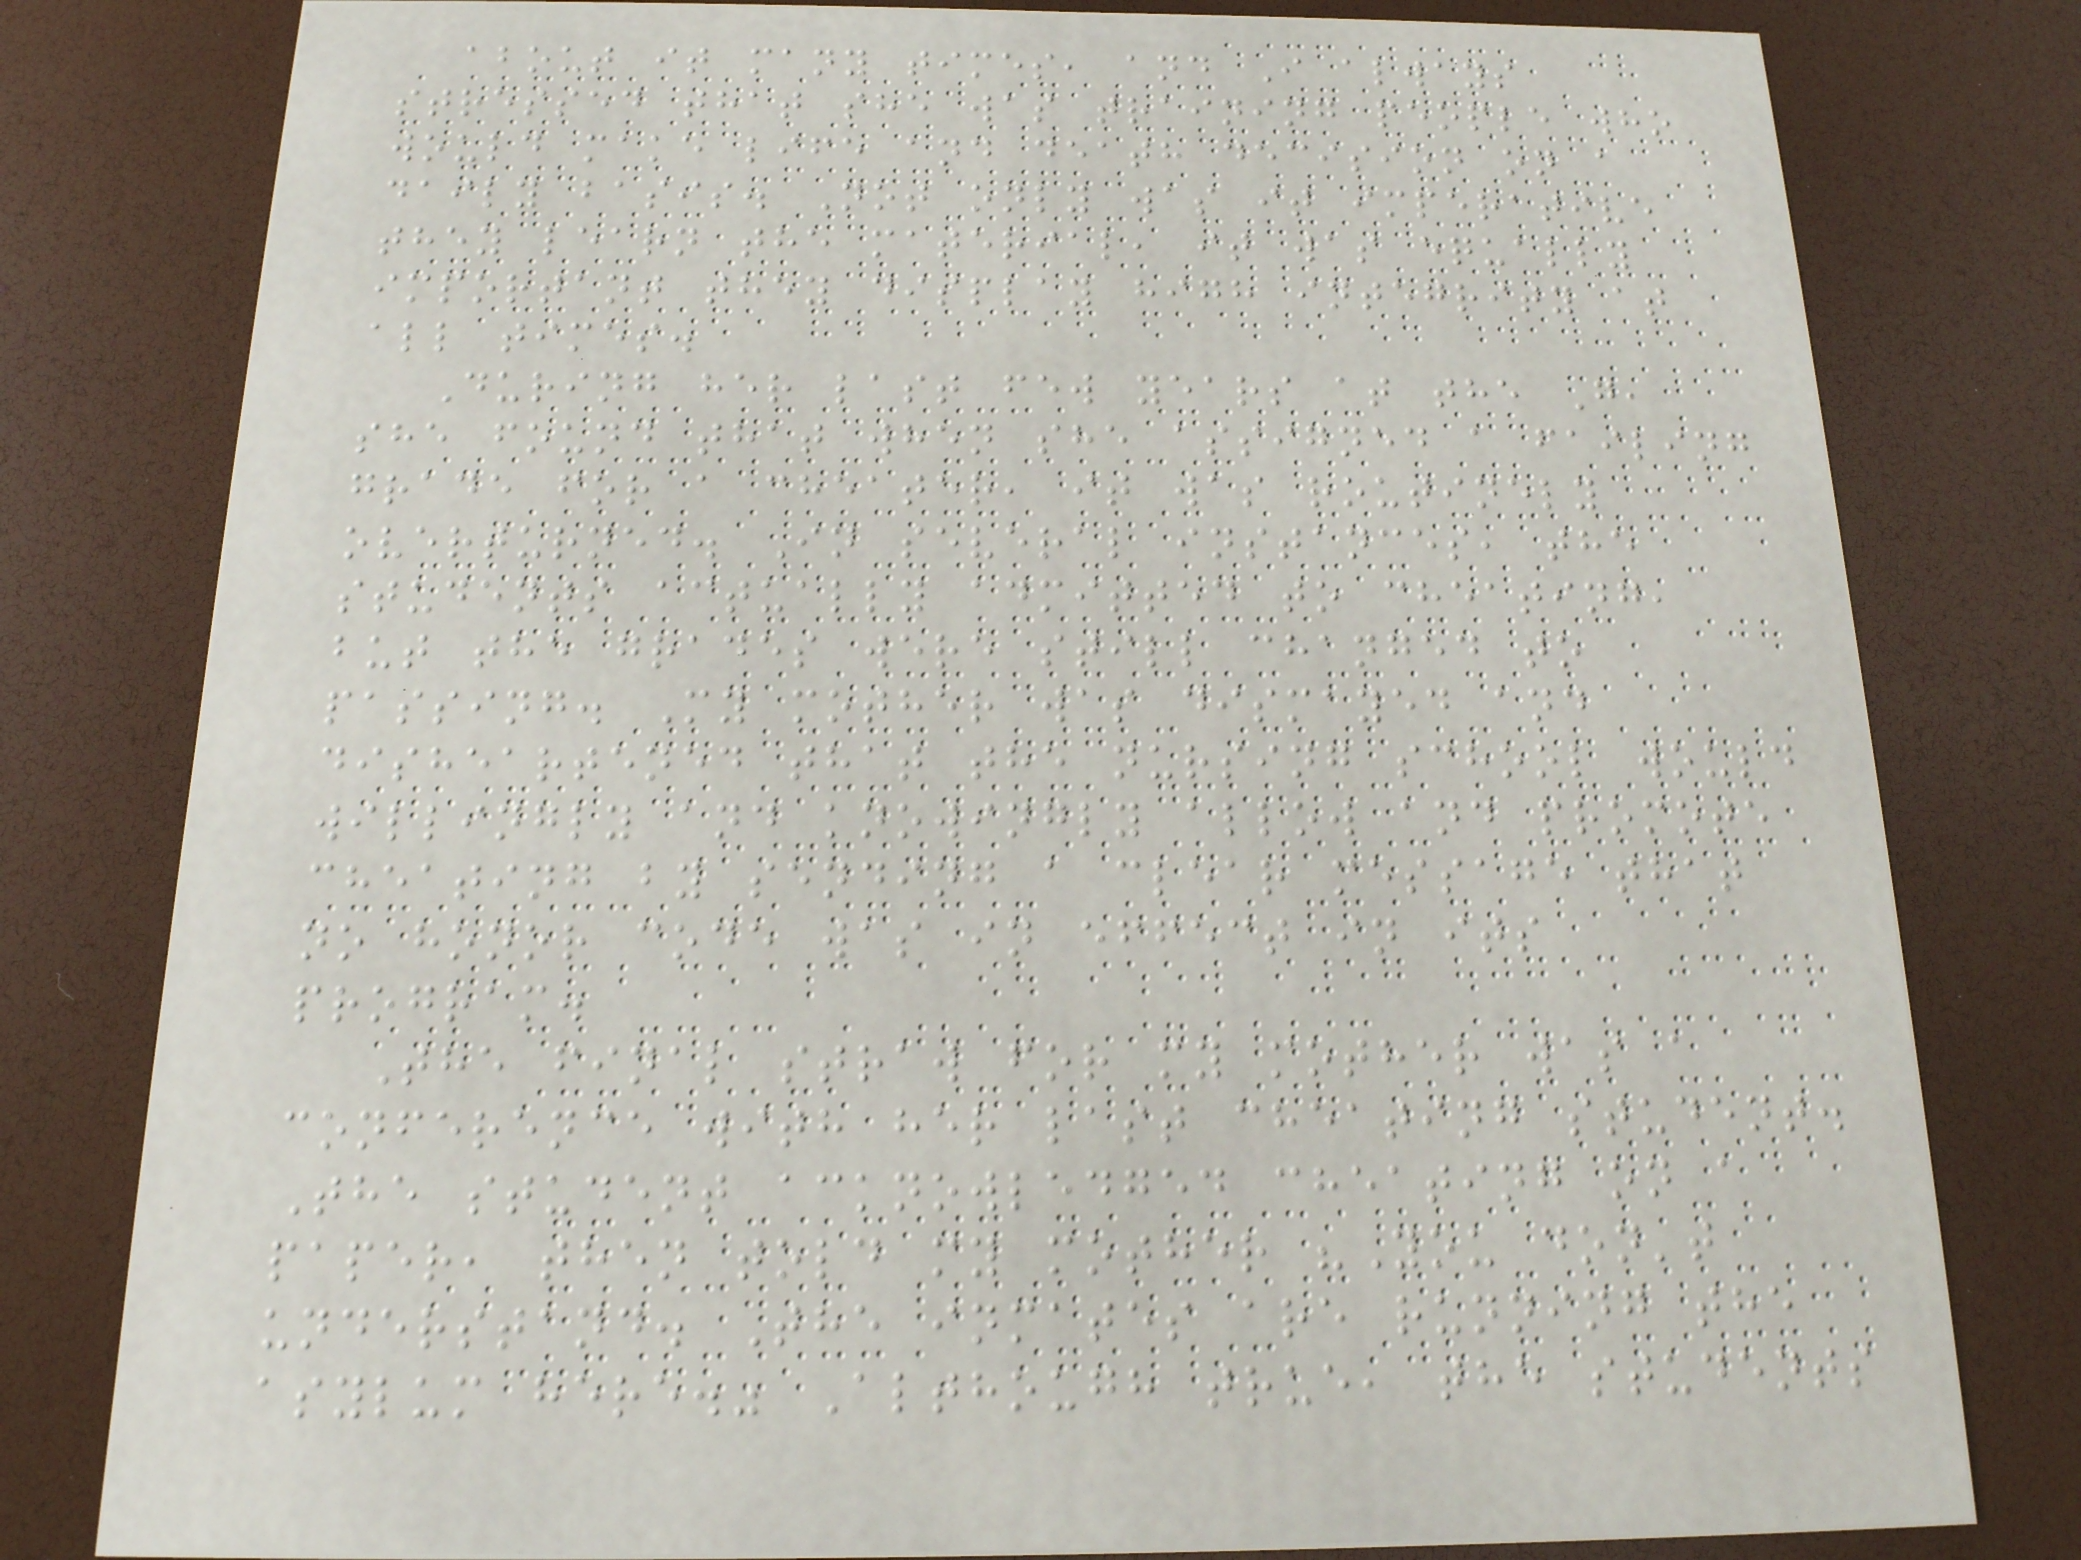about it many times, and I always
stressed that she was training people who
would make life and death decision on a
daily basis. Not only was it imperative
they learn the material, it was equally
important they display high integrity at
all times.
During her last few years at the G,
she found that when she assigned a failing
grade for a cheater, it was routinely
overturned. In several instances, the
students actually admitted to cheating,
but the grades were still changed to
passing. My mother was dismayed and
disheartened that the nursing school would
willingly and knowingly allow and promote
cheating by sending a clear message that
no honor code was in effect in its
program.
The final straw for my mother was a
conference with her last cheating student.
The student acknowledged cheating on a
paper, then told my mother "You don't
understand. The inmates are running the
asylum here." Although true, the students
